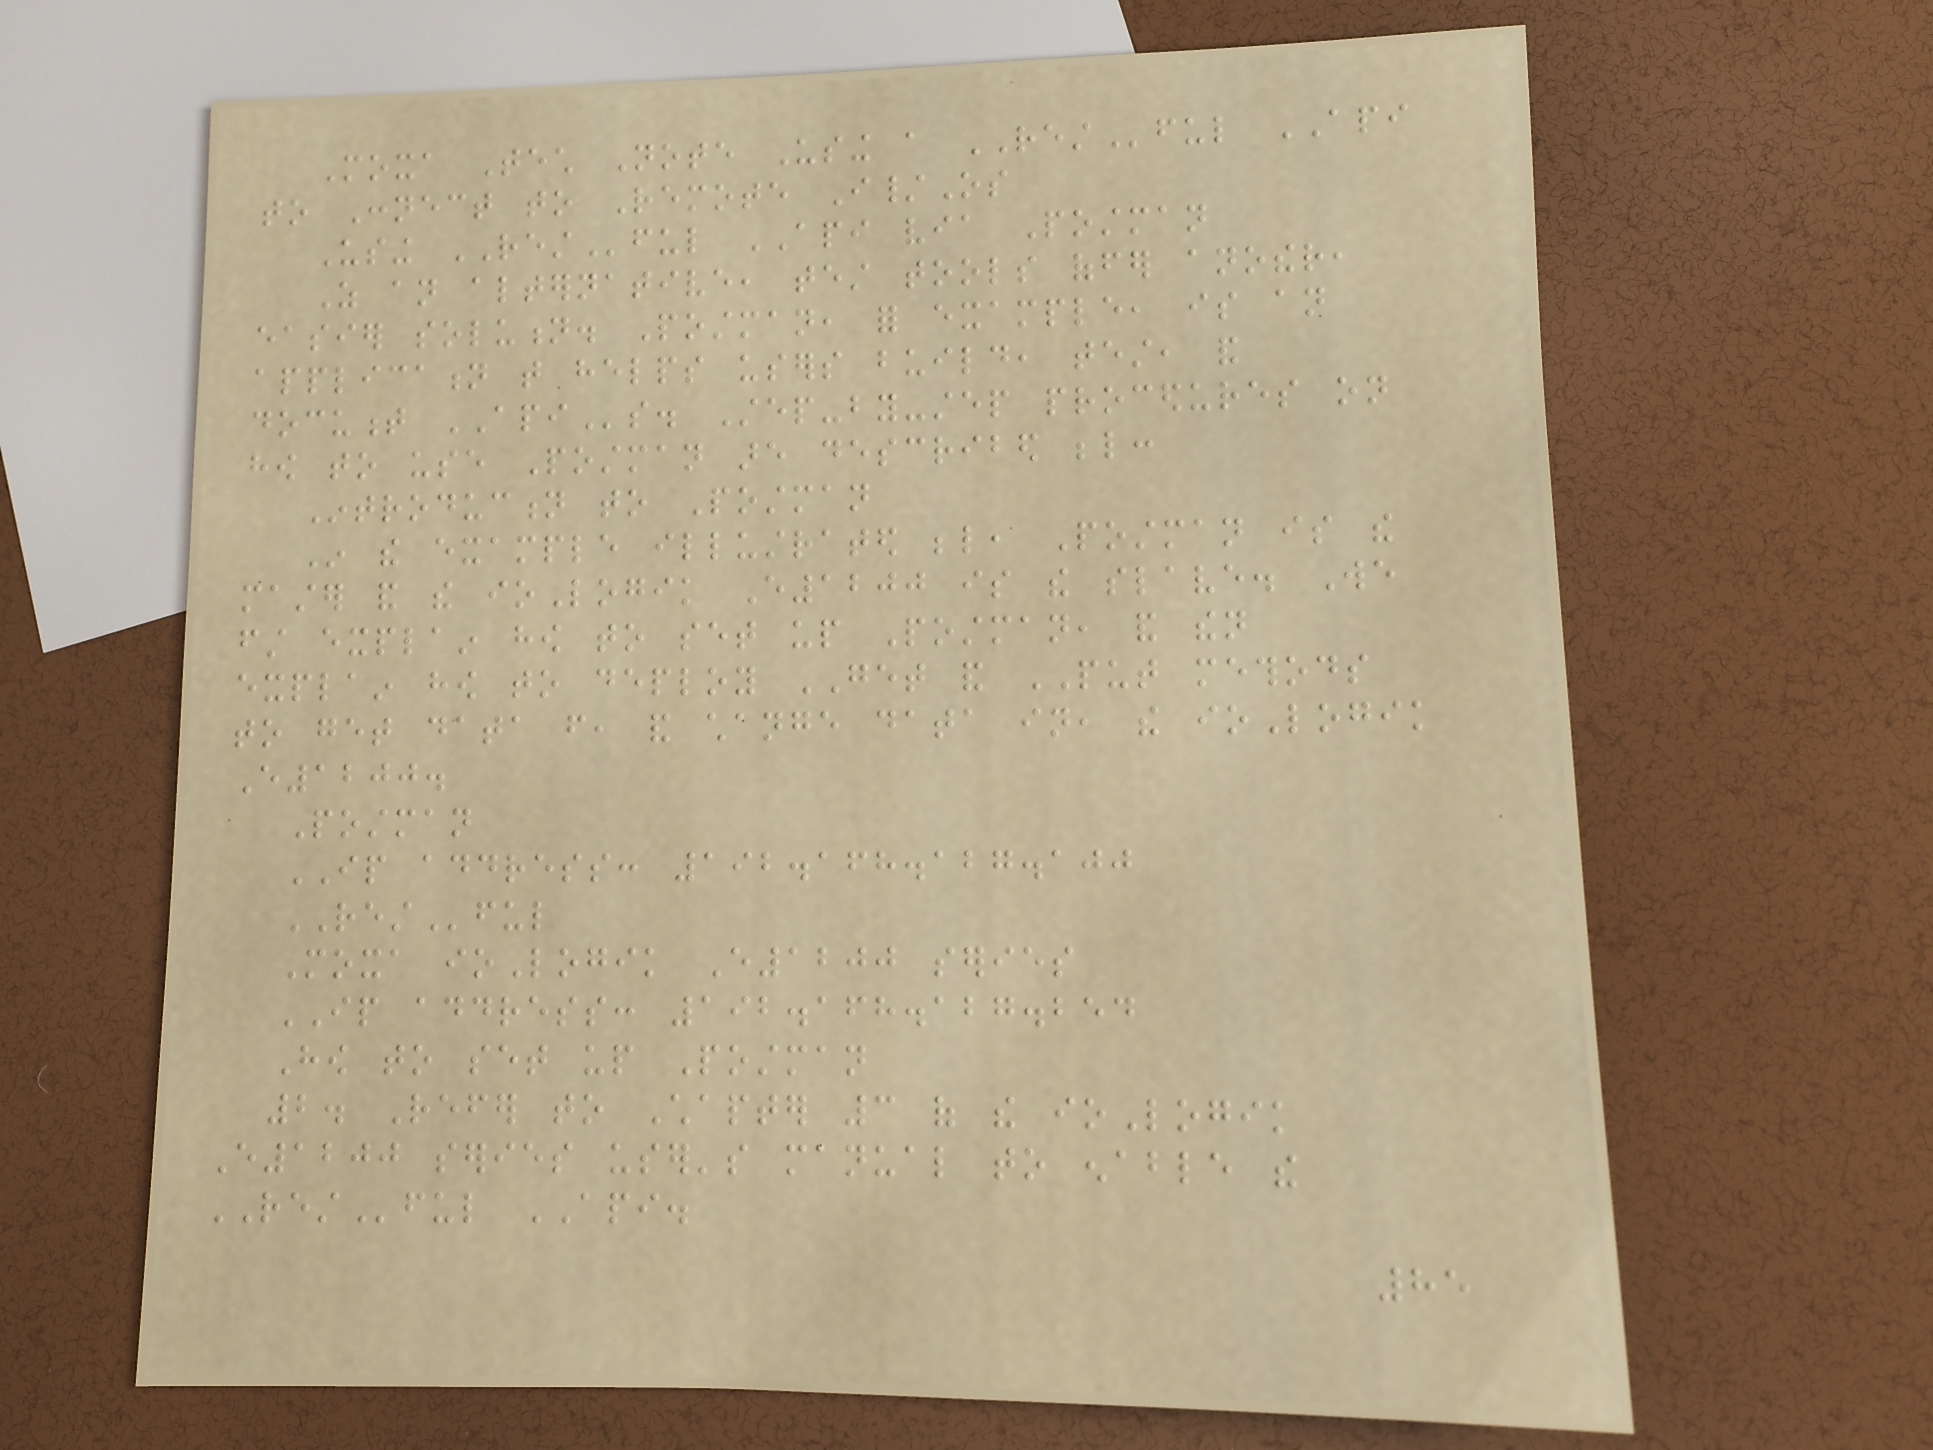Moxa Tech Note Using a RESTful API
to Connect to Remote I/Os
Using RESTful API via Postman
As an alternative, test tools offer another,
easier solution. Postman, for example, is an
application that helps users build, test, and
document APIs. Step-by-step procedures on
how to use Postman are described below:
Introduction to Postman
In the example illustrated below, Postman is the
master and the ioLogik E1200 is the slave. We
first explain how to set up Postman, and then
explain how to deploy GET and PUT methods
to get data from, and change data in, the ioLogik
E1200.
Postman
IP address: 192.168.127.100
RESTful
Moxa ioLogik E1200 series
IP address: 192.168.127.254
How to set up Postman
2. Refer to Chapter 3 of the ioLogik
E1200 series user's manual to enable the
RESTful API.
85
